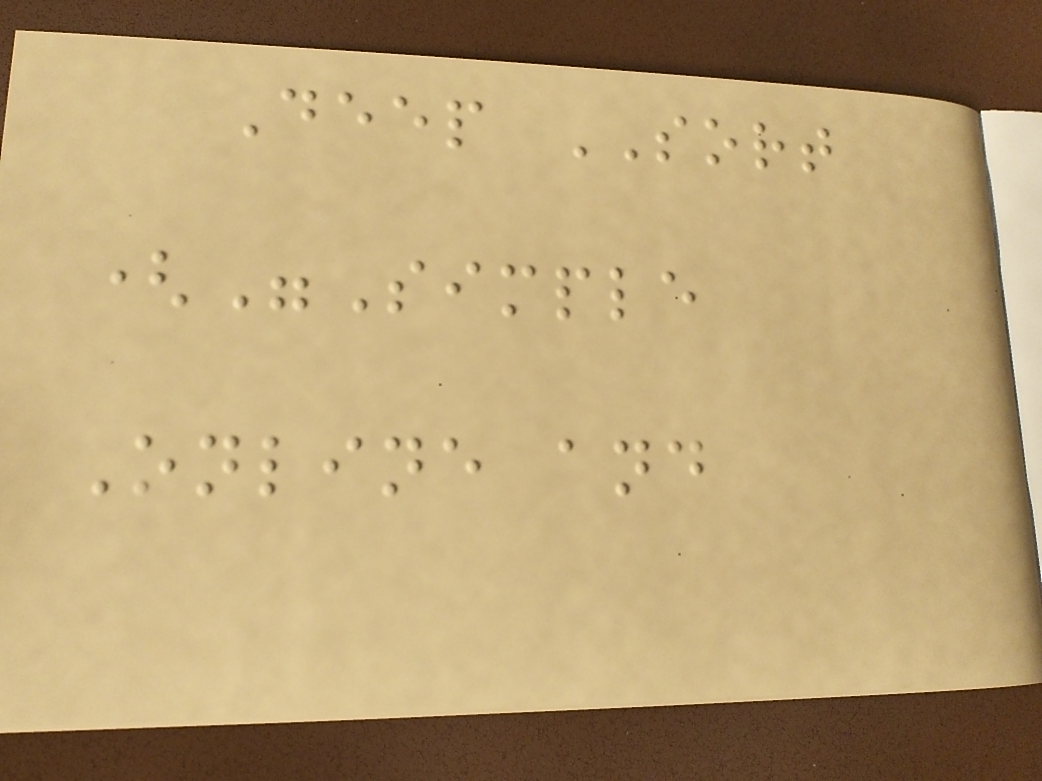Deep SORT
("Simple
Online and
